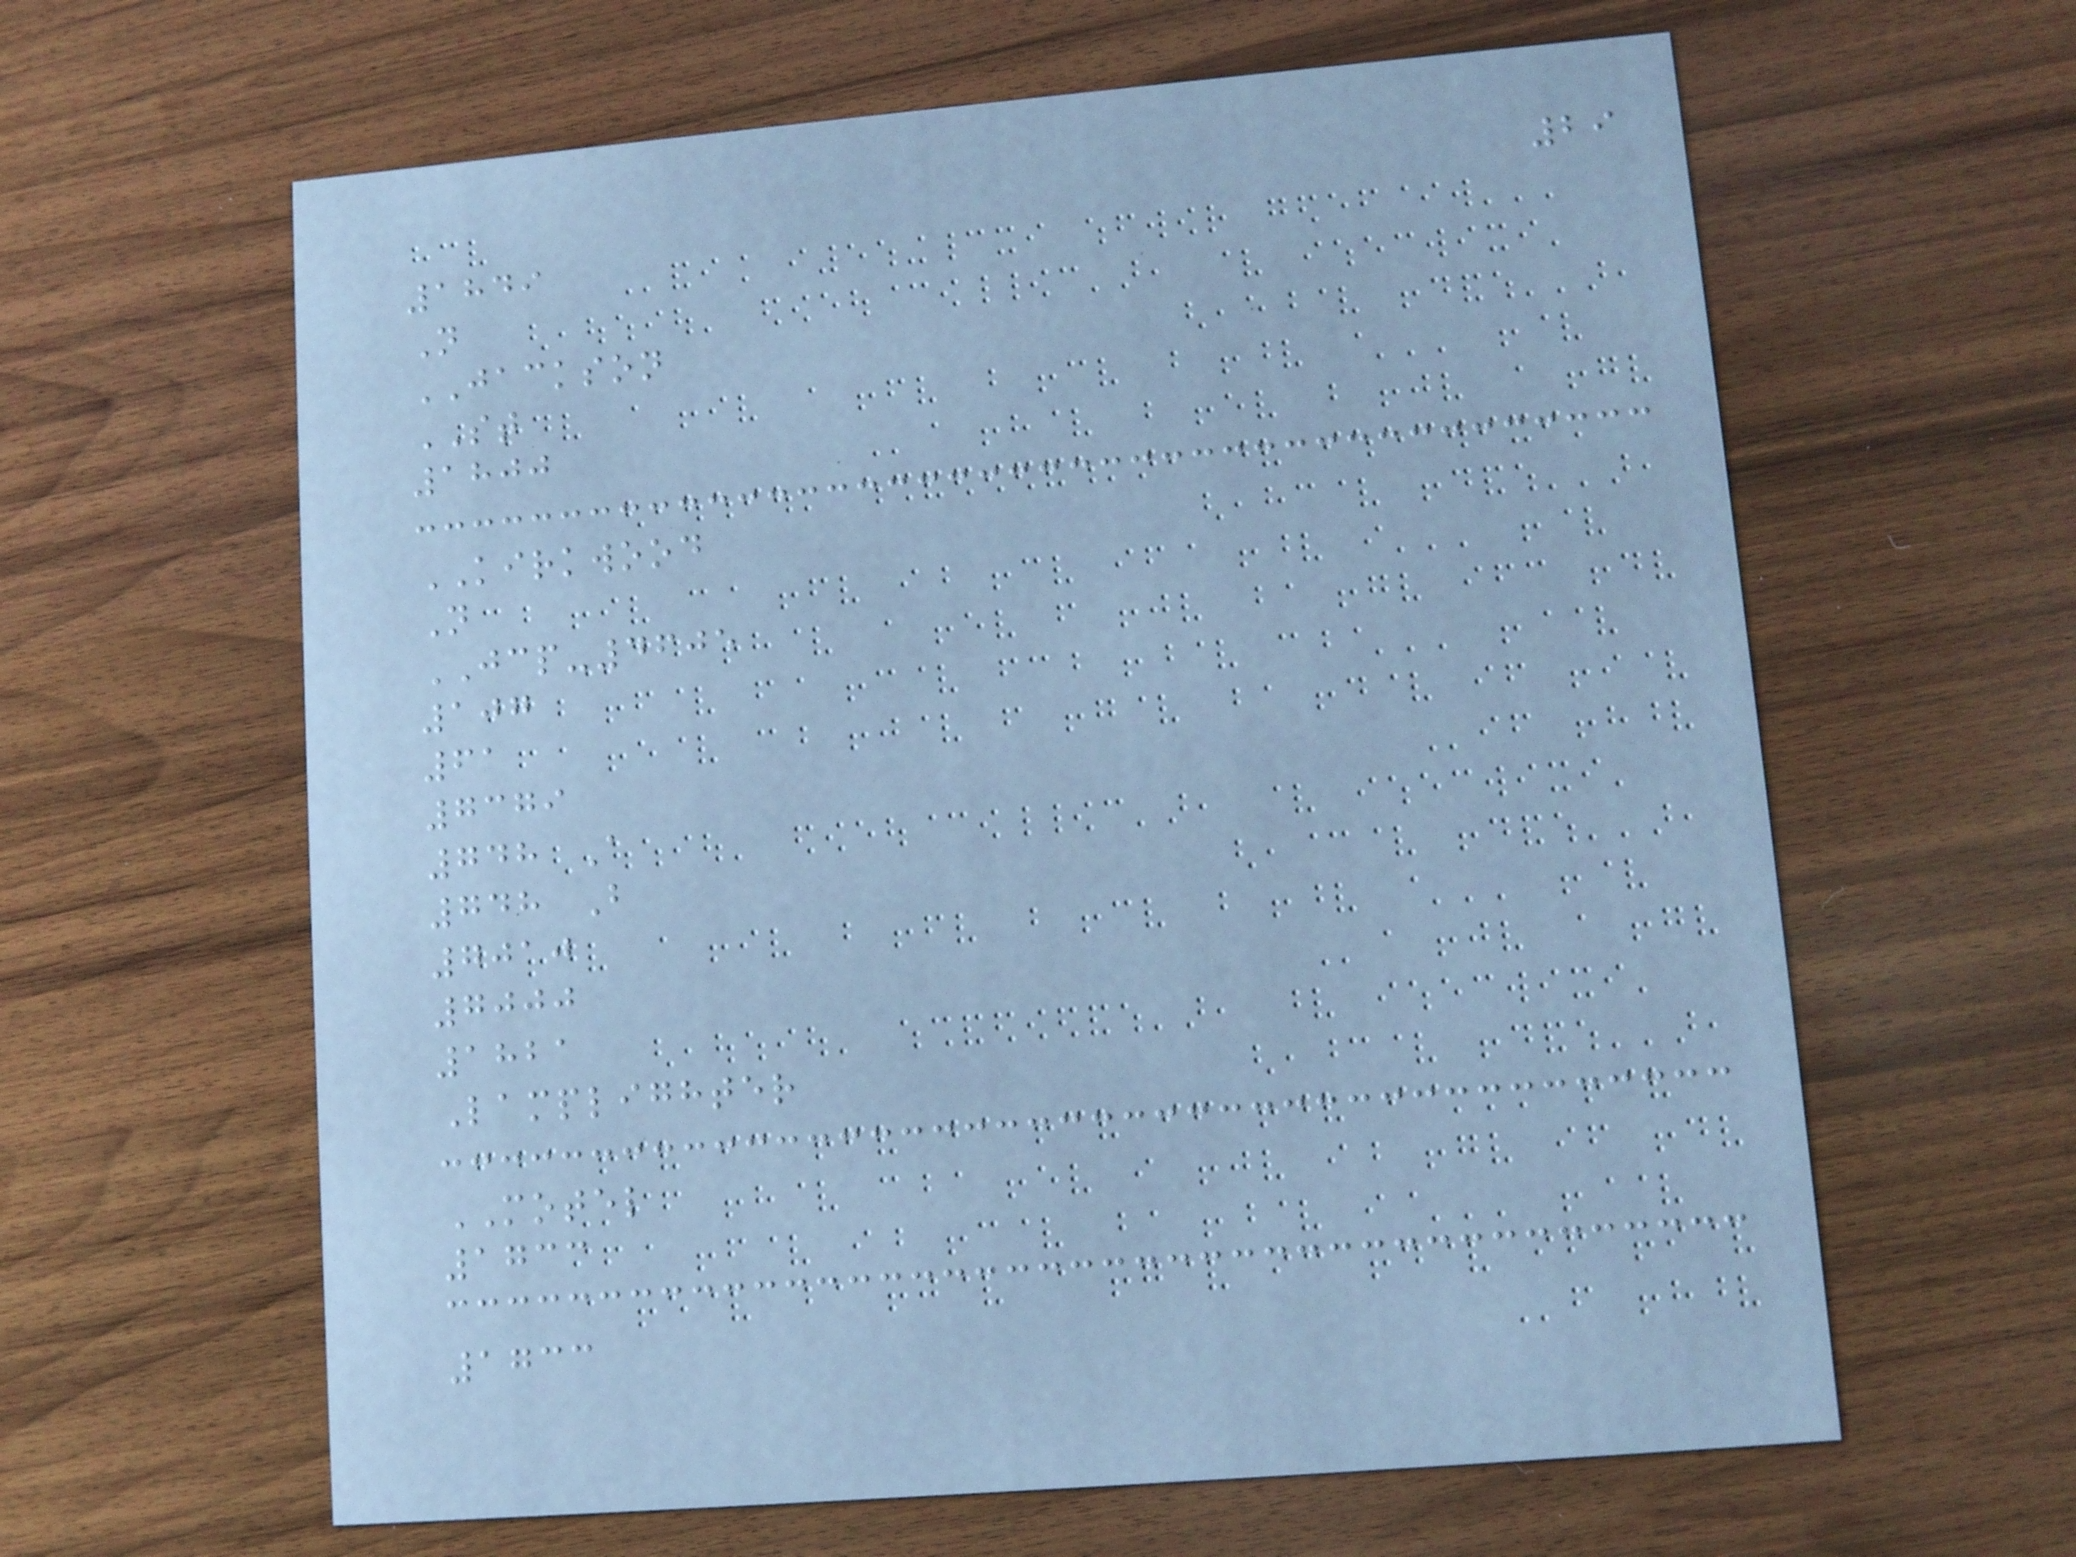29
1849
N
JACKSON
ST
1800
KIRKWOOD
N
JCP-4605
107
61
7379
748 A
748 B
7010
7000
1821
Lamplighter
MOTEL
1733
1733
